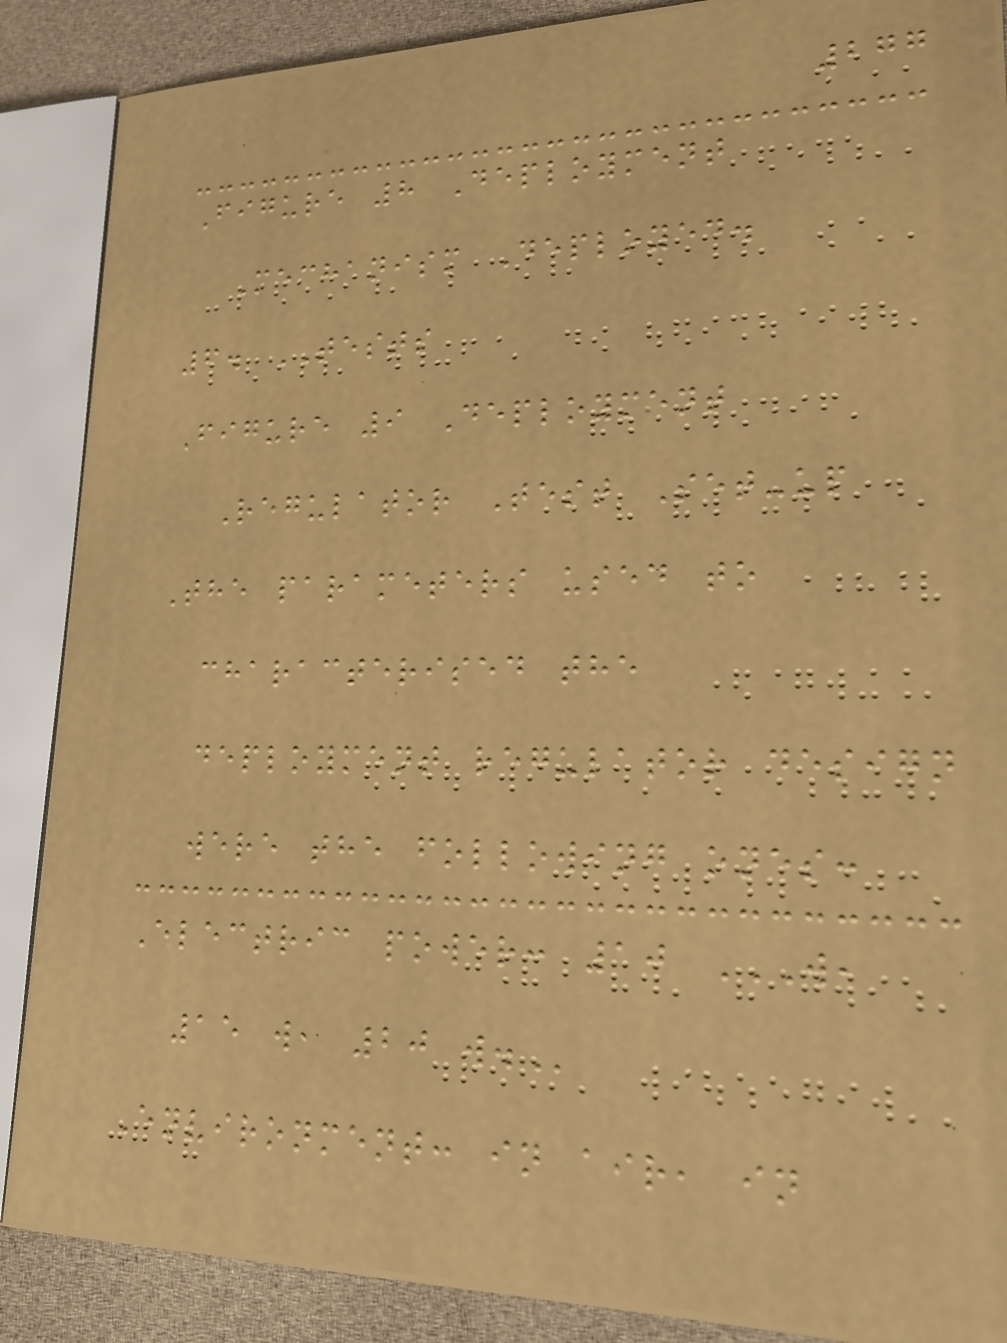277
Figure 8 Deployment
Mechanism Deployed.
6. TESTS
Figure 9 Deployment
Regulator Test Set-up
The parameters used to
characterised the
deployment regulator design
were the following ones:
Electric power: 10 W,
15 W, 20 W.
Environment: in air, in
